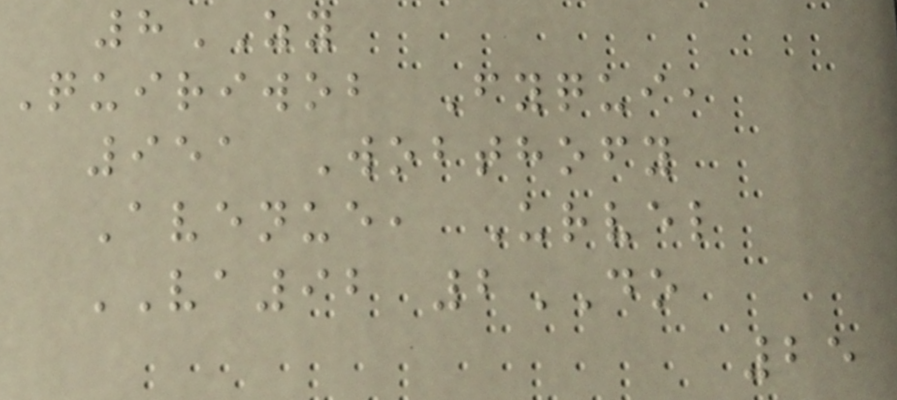8ZY
Quiriwob Fyqui,
951 Wobthofy
Avenue, Urvel
VA92 2DO
25
